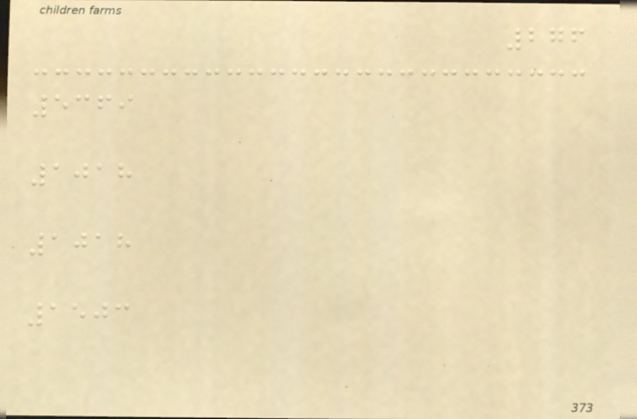276
5369
1018
1018
1503
